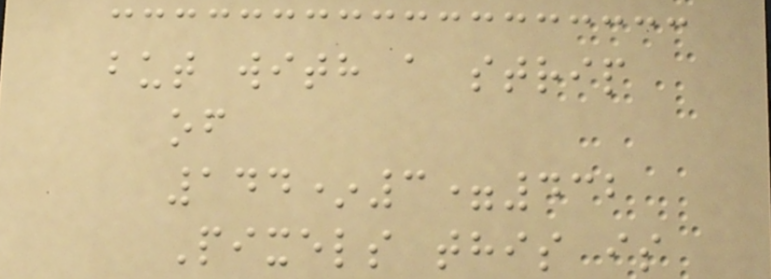but with a strip
of
144*3=432
Pixels this is
